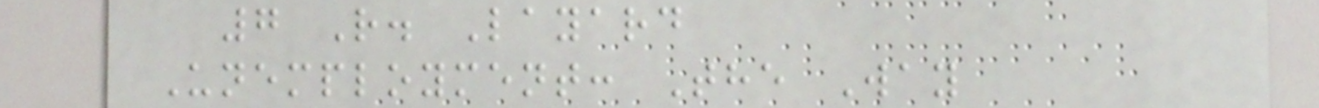7 R. Layard
Unemployment: The Way
